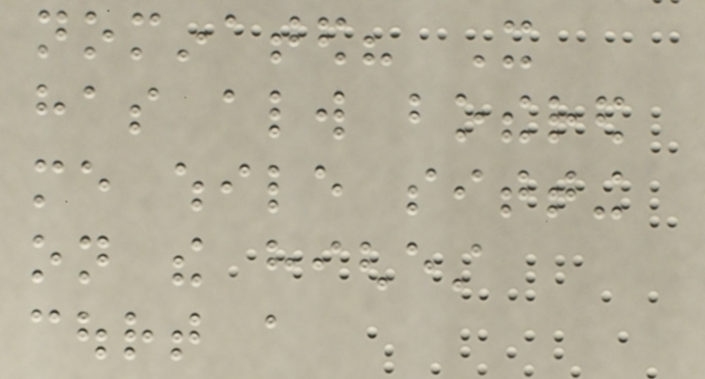nominated? It
has always bothered
me while sitting
on the highest
court a
